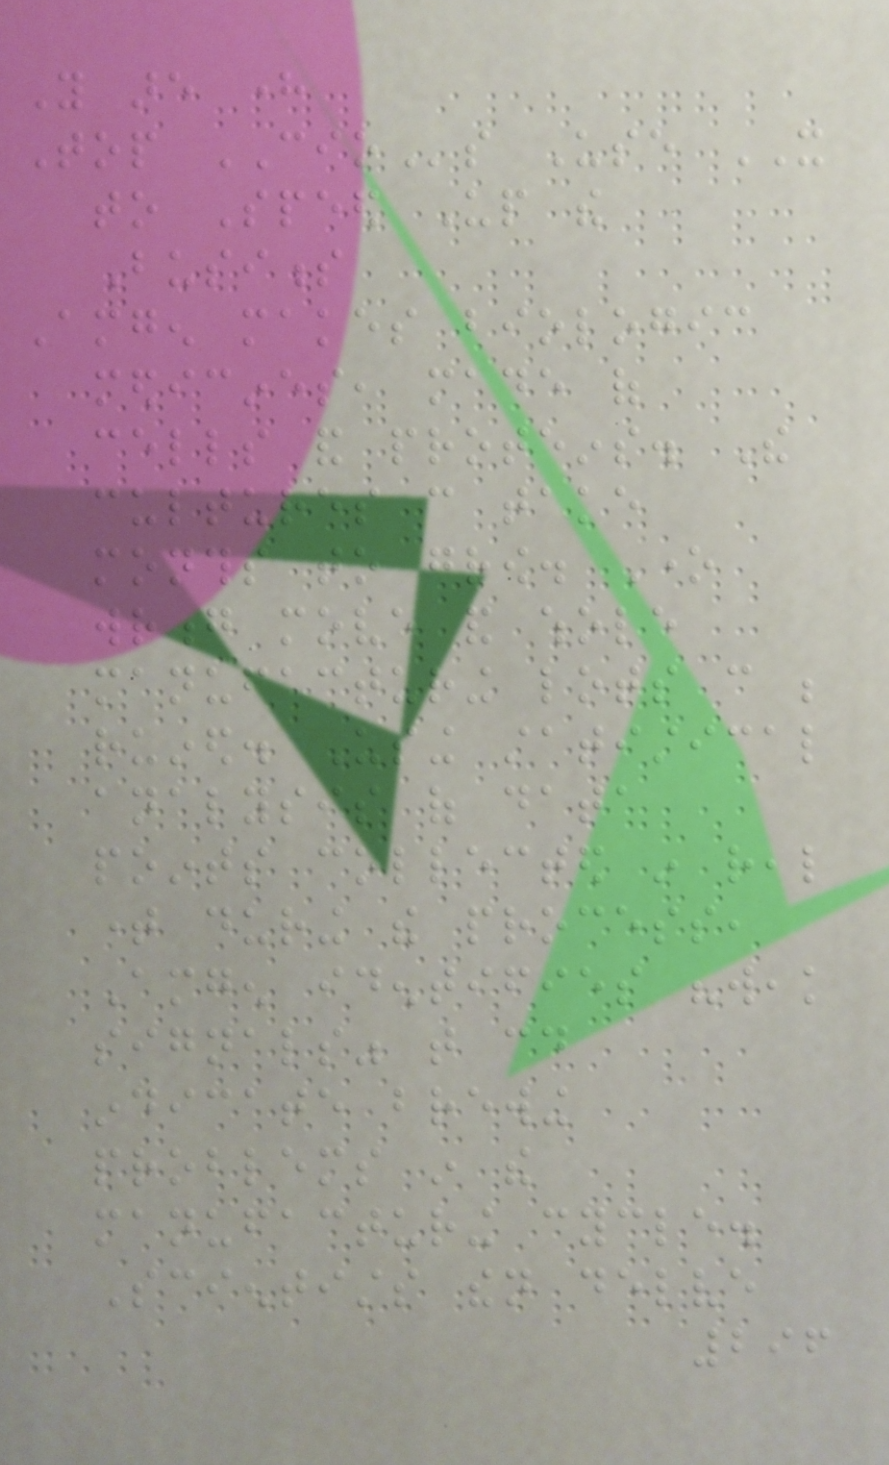You are here
Top CIOs Use IT
to Speed Up the
Business
Amgen makes biologic
medicines, made of
cells and proteins. The
cultures can take
months to grow. One
wrong move and whole
manufacturing lots can be
ruined. Using statistical
analysis of data
points collected in real
time during the process,
Amgen identifies "weak
signals" that could
indicate brewing
problems in the
manufacturing cycle.
Scientists then delve
296
